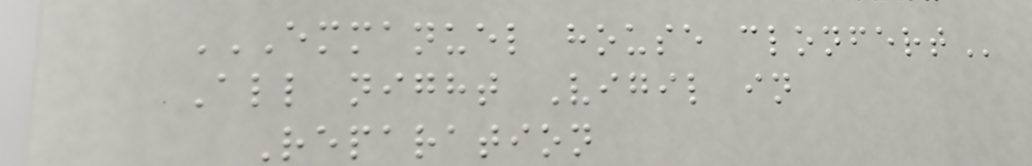EMMANUEL HOUSE CLONFERT
All night Vigil in
Reparation
